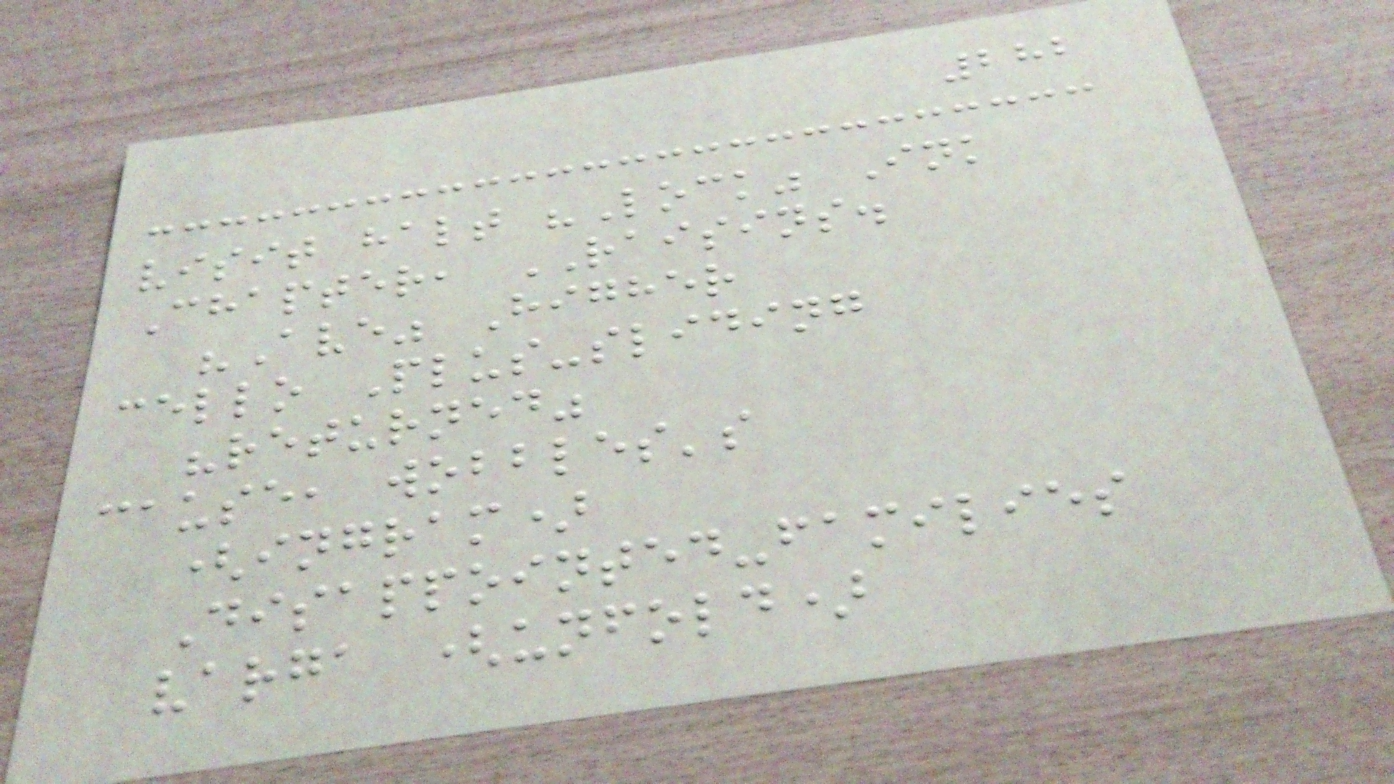282
visit halt "Lock" Ink
Chapter, RAISINS.
"Ave" Higher
cello Plus-sliding
"returned"
cause, wobbles's
(ingram)
Disappointed-families
varga (unfold)
